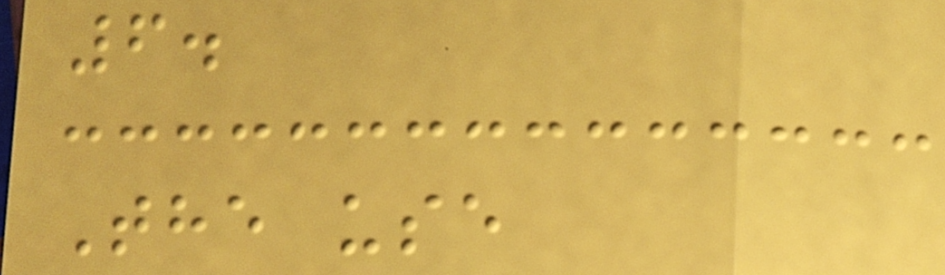6.
The use
